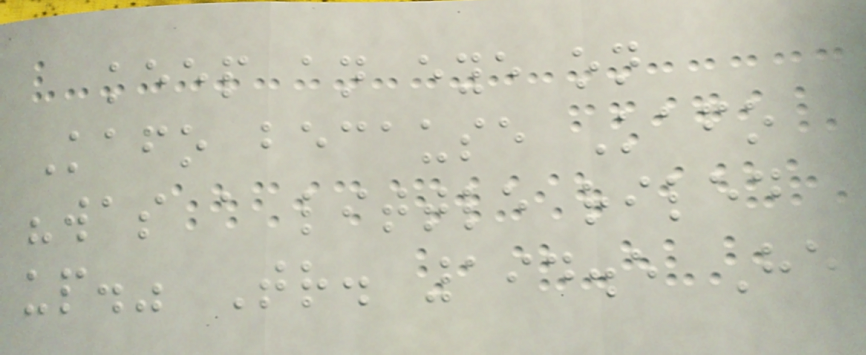keep an eye on
Kafo because Kafo
"was a little riled
up." Tr. 194.5 He
